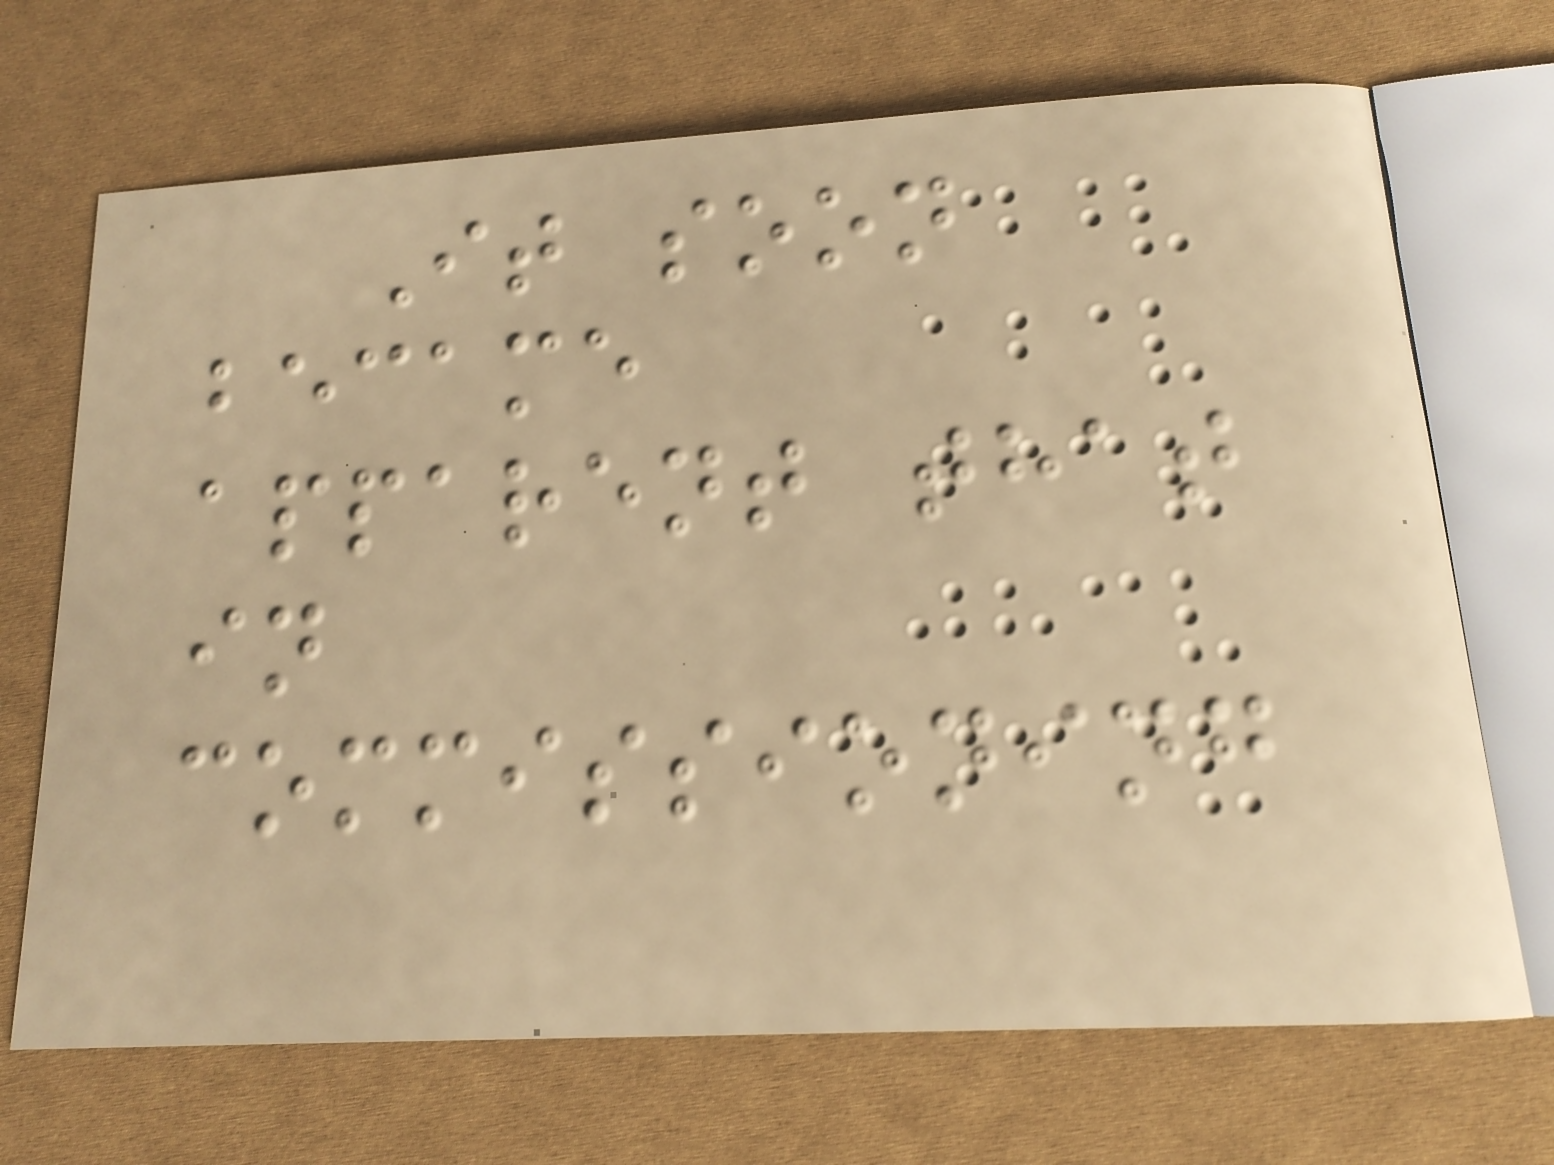It soon
became
apparent that
in
commissioning
